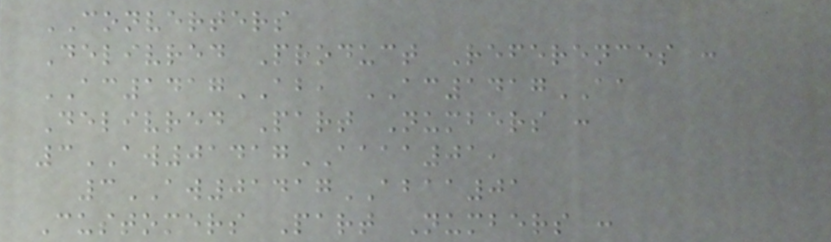CONVERTERS
Delivred Product References :
AC1417AB, AC1417AA
Delivred Part Numbers :
3AW01417AAAA01,
3AW01417ABAA01
Customers Part Numbers :
